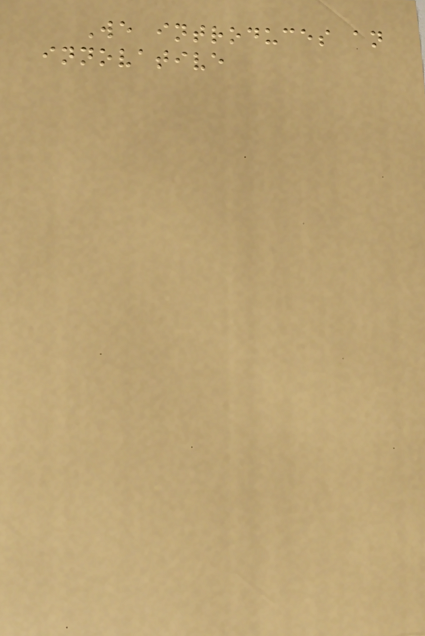We introduces an
innovative
